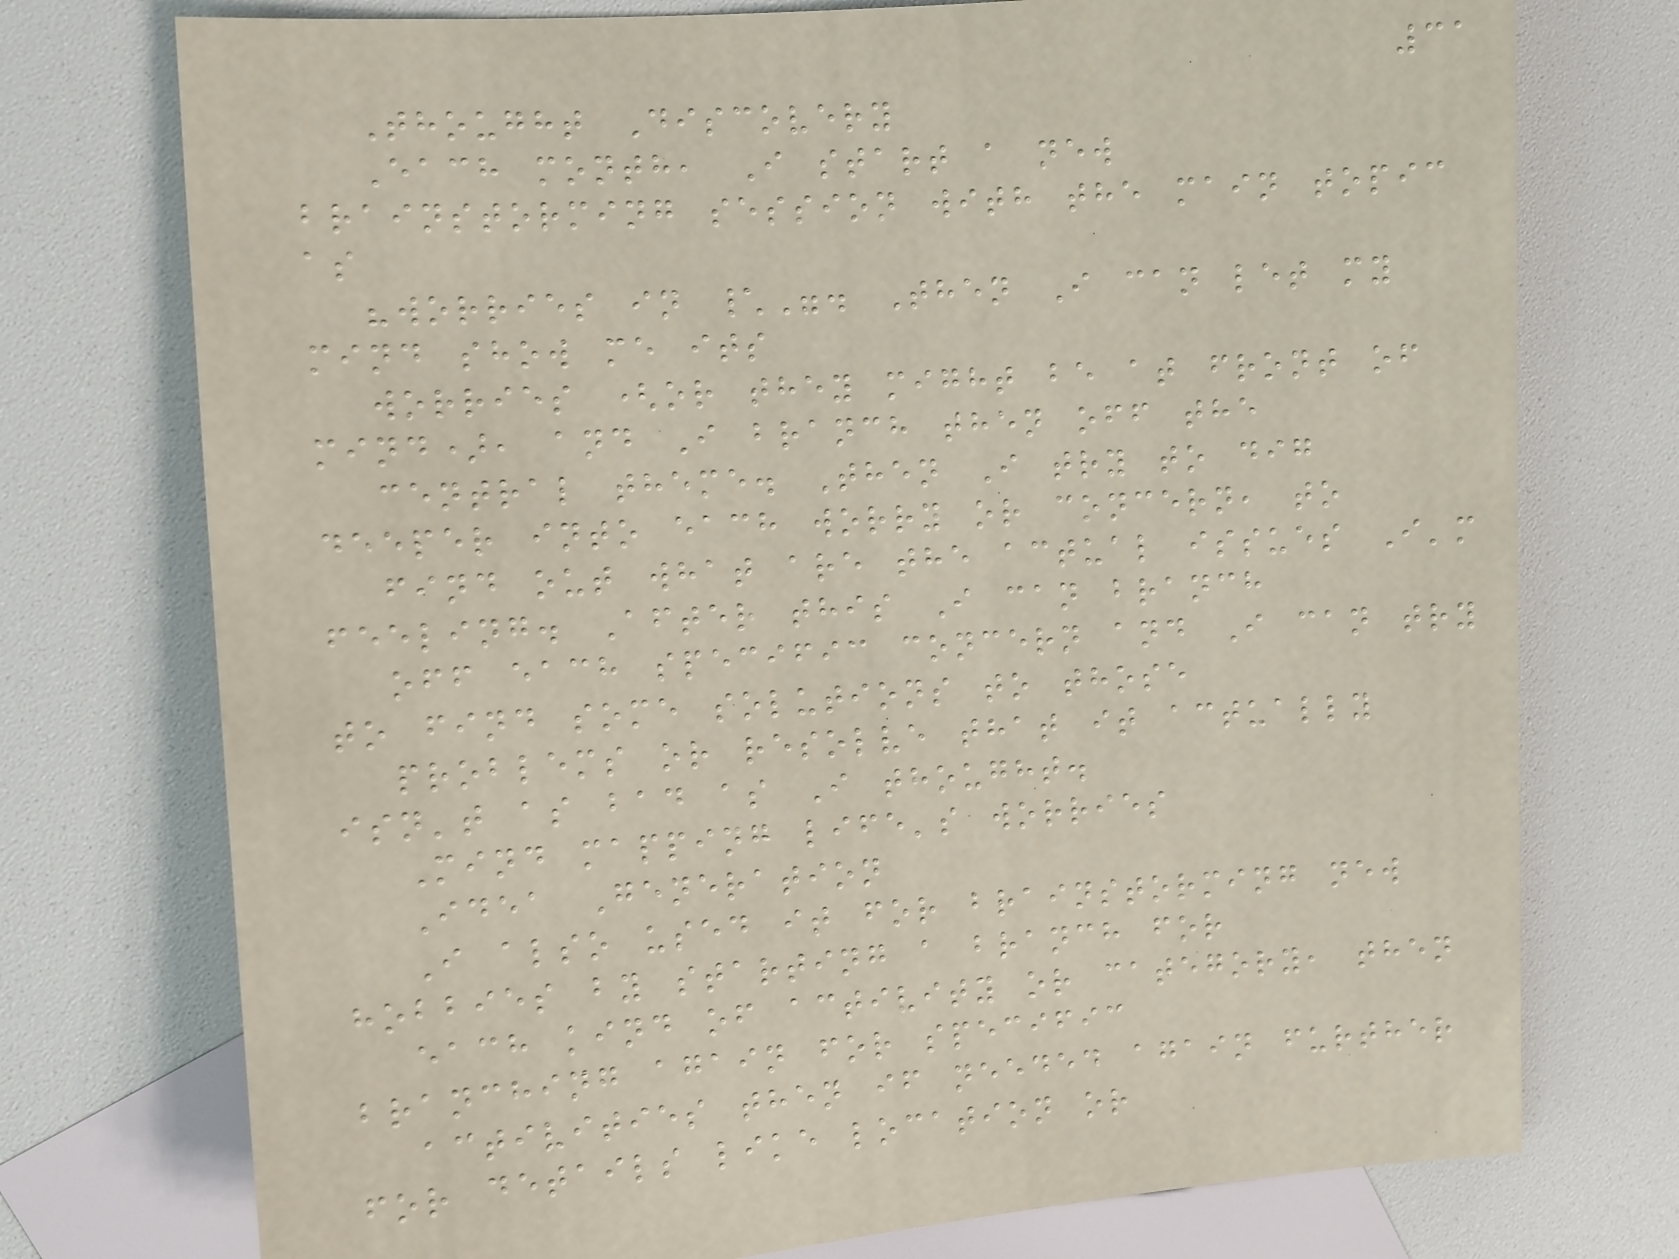31
Thought Discovery
Each month, I start a new
brainstorming session with the main topic
as
"worries in \". Then I can let my
mind show me its
worries (or they might be at front of
mind), and I branch then off the
central theme. Then I try to dig
deeper into each worry or concern, to
find out what are the actual issues I'm
feeling. After this I can branch
off each specific concern and I can try
to find some solutions to those
problems or resolve that it actually
isn't as bad as I thought.
Mind mapping life's worries
Idea Generation
I also used it for brainstorming new
hobbies by starting a branch for
each kind of activity or category, then
branching again for specific
activities then if needed again further
for details like location or
